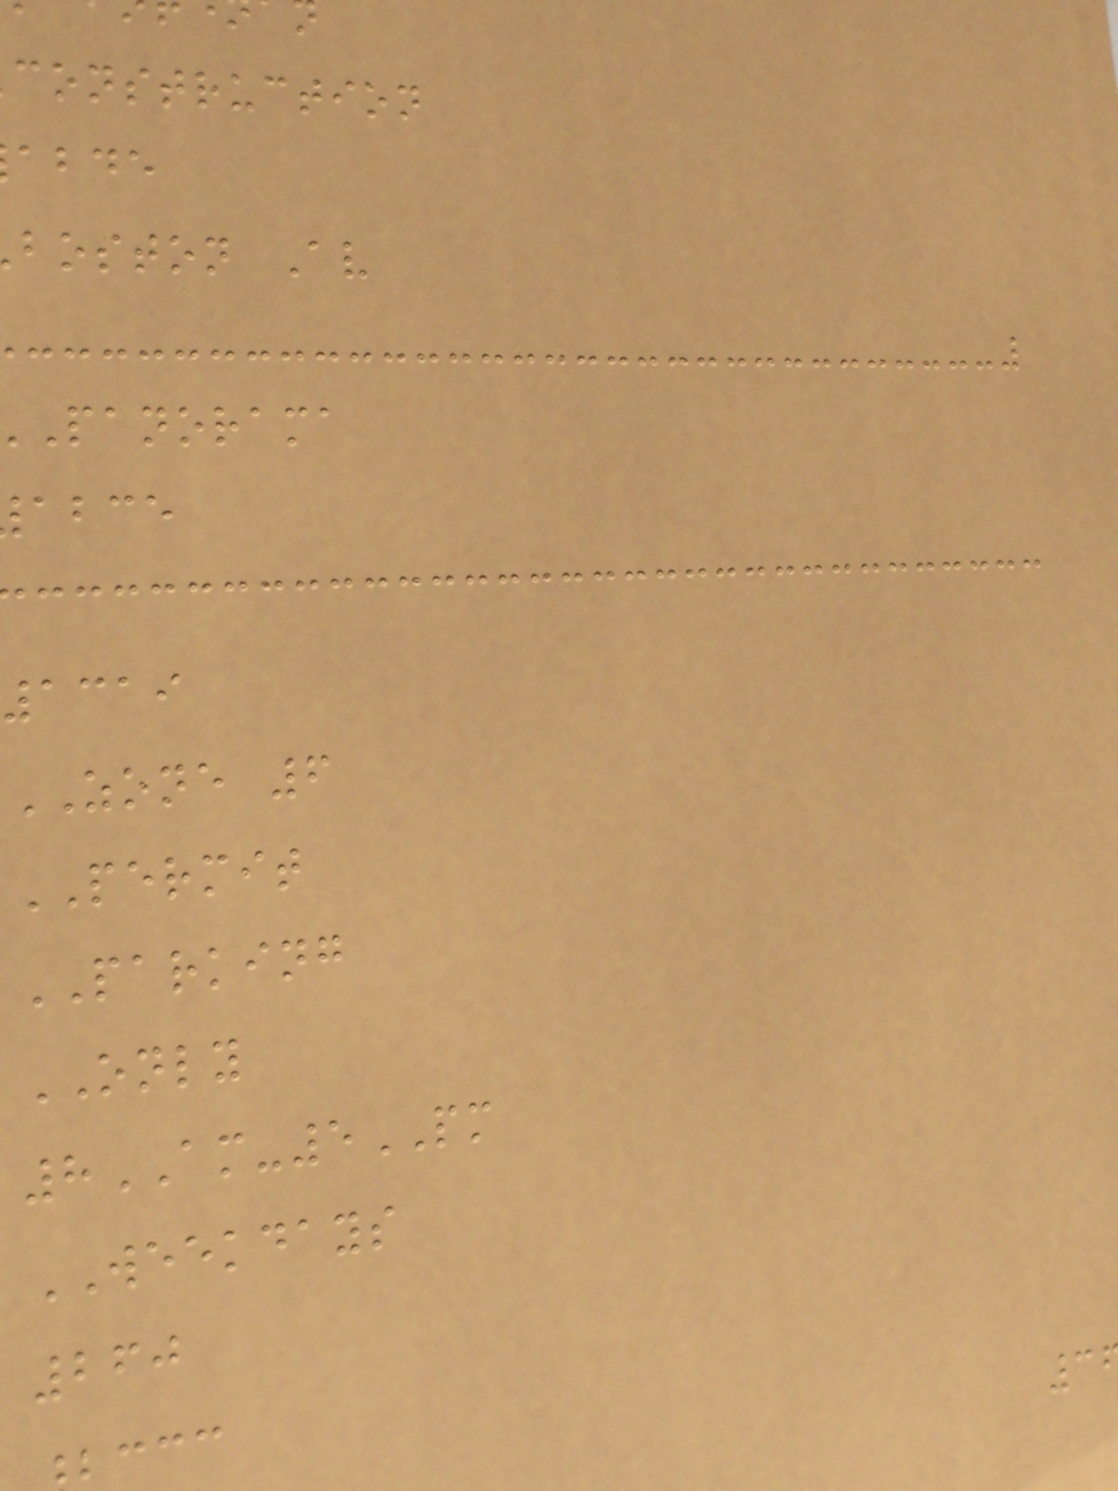construction
abde
boston Av
panorama
abce
1319
ZONE 6
PERMIT
PARKING
ONLY
8AM-5PM
WEEKDAYS
260
